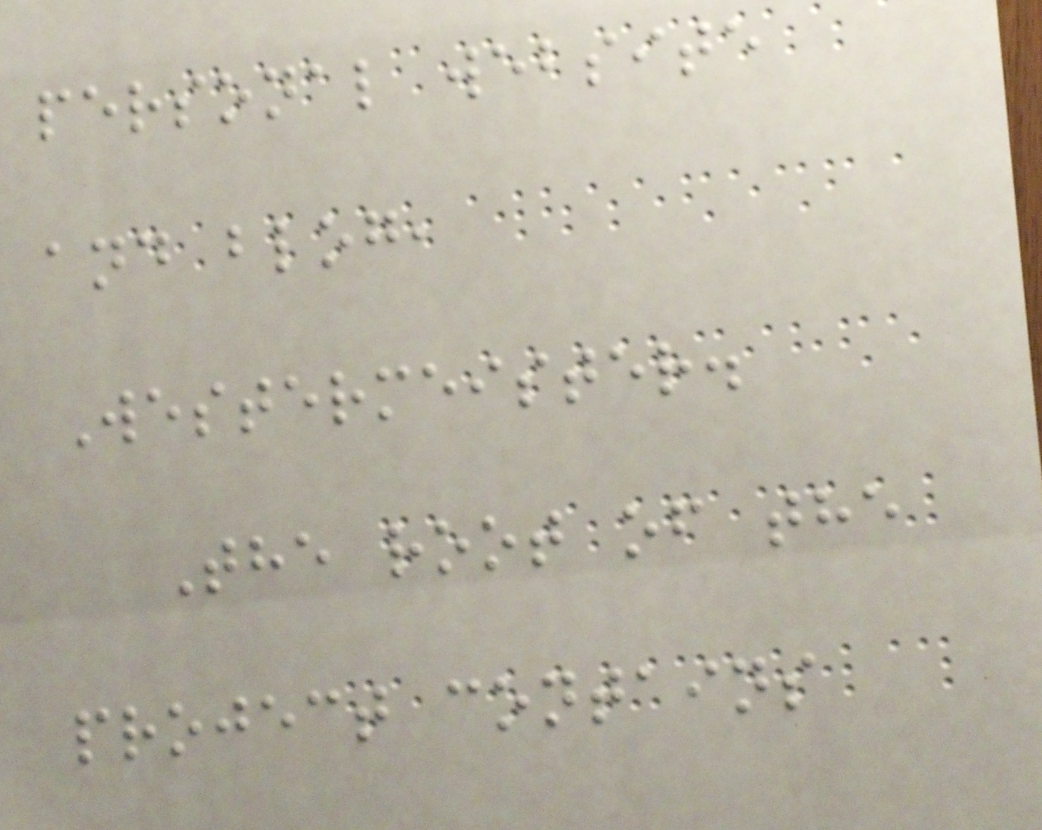personal website
and blog,
Westermeister.
The root of the
project contains
